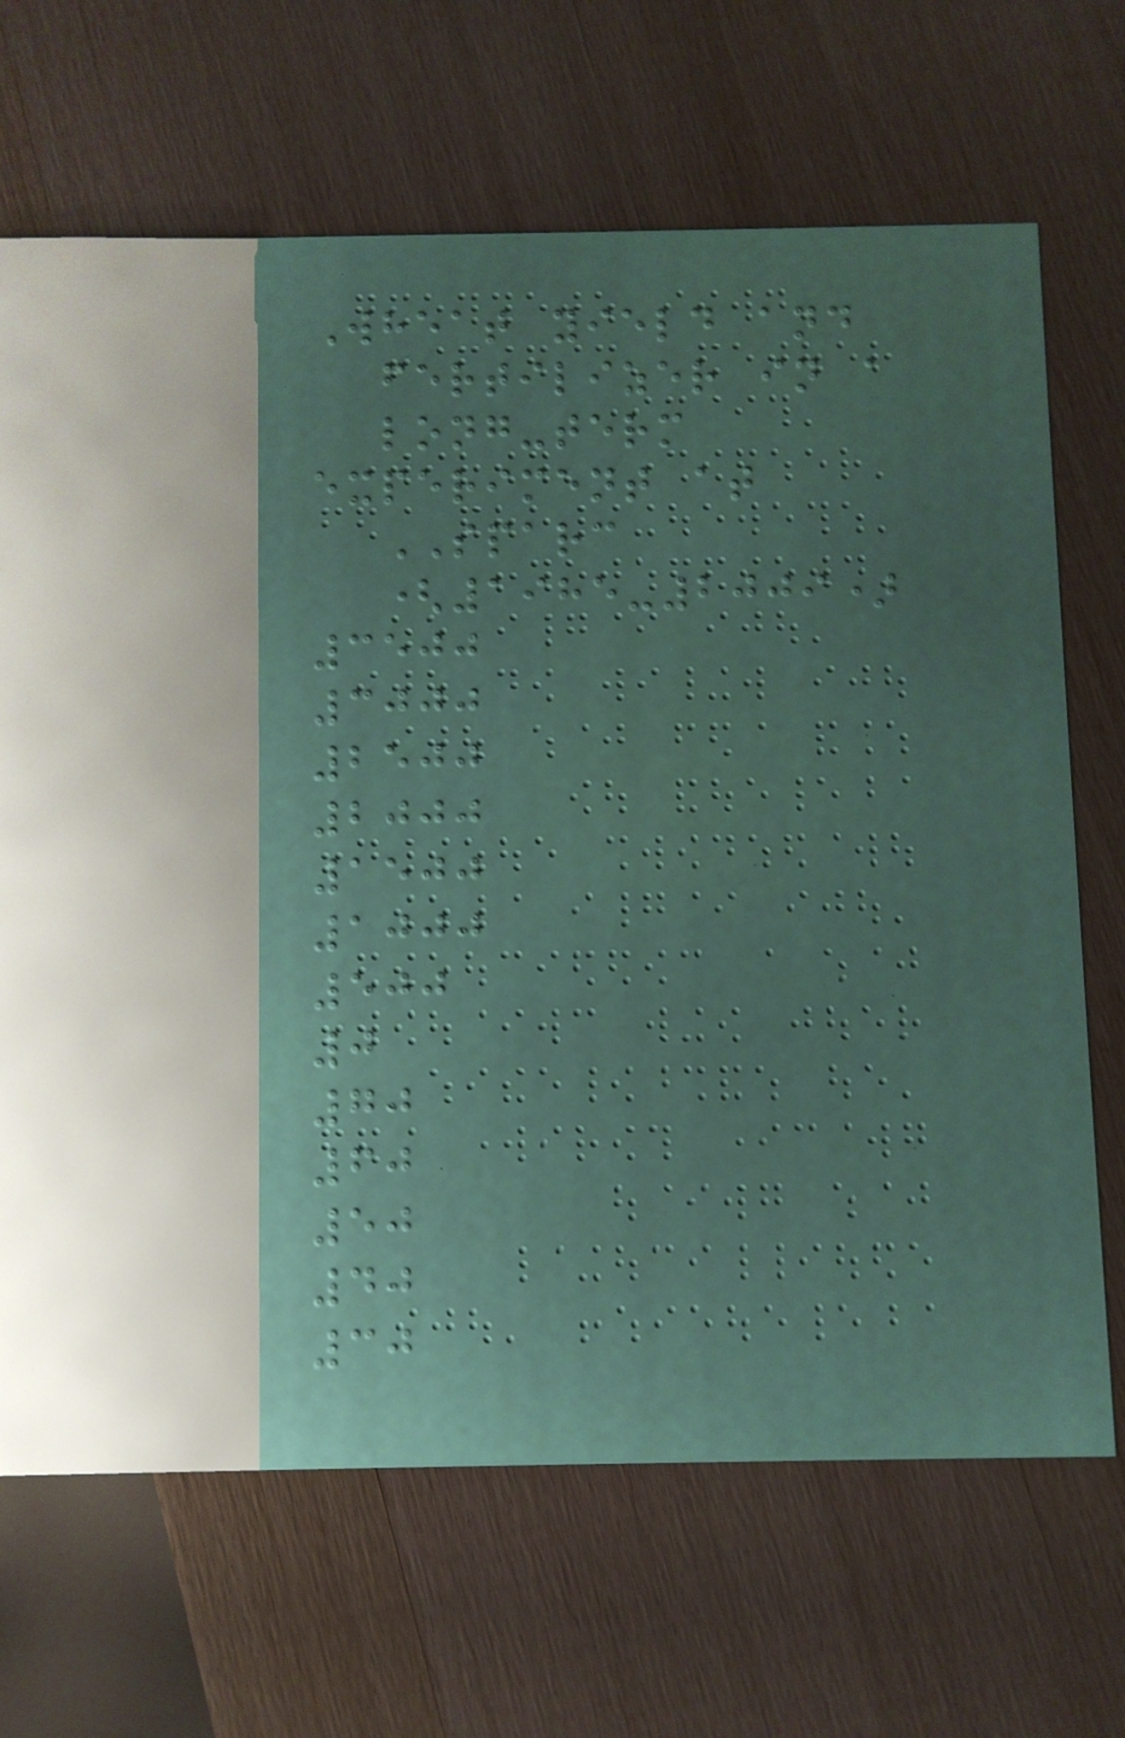Wheat yield and
fertilizer in a
long-term
experiment at
SPARC
(1985-2009)
3500
3000
2500
2000
1500
1000
500
0
70
60
50
40
30
